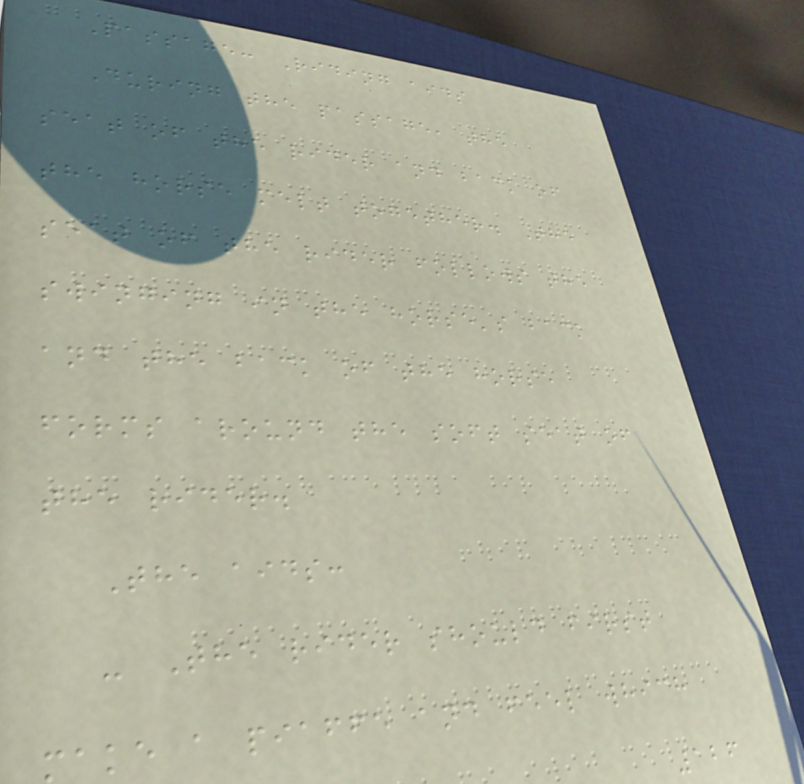Passage: Riding aids
During the passage, the
seat of the rider and back of
the horse melt together. The
seat of the rider follows the
swinging in the horse's back
and the back of the horse
forms around the soft seat of
the rider.
The aids:
- The rider should first
make a piaffe and feel which
126
